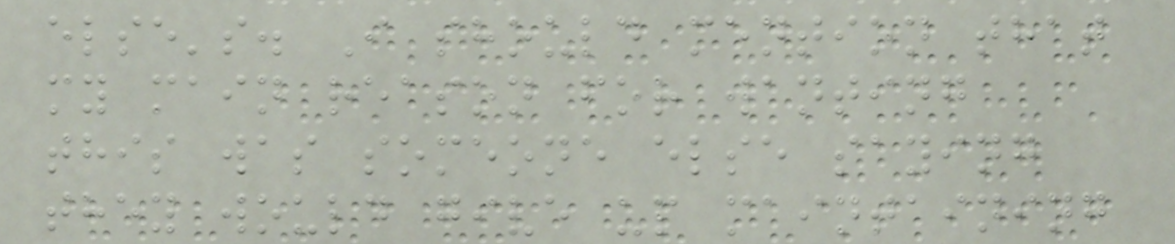else's. I should mention that
my main reason for wanting
this was someone else saying
they would give up maintaining
